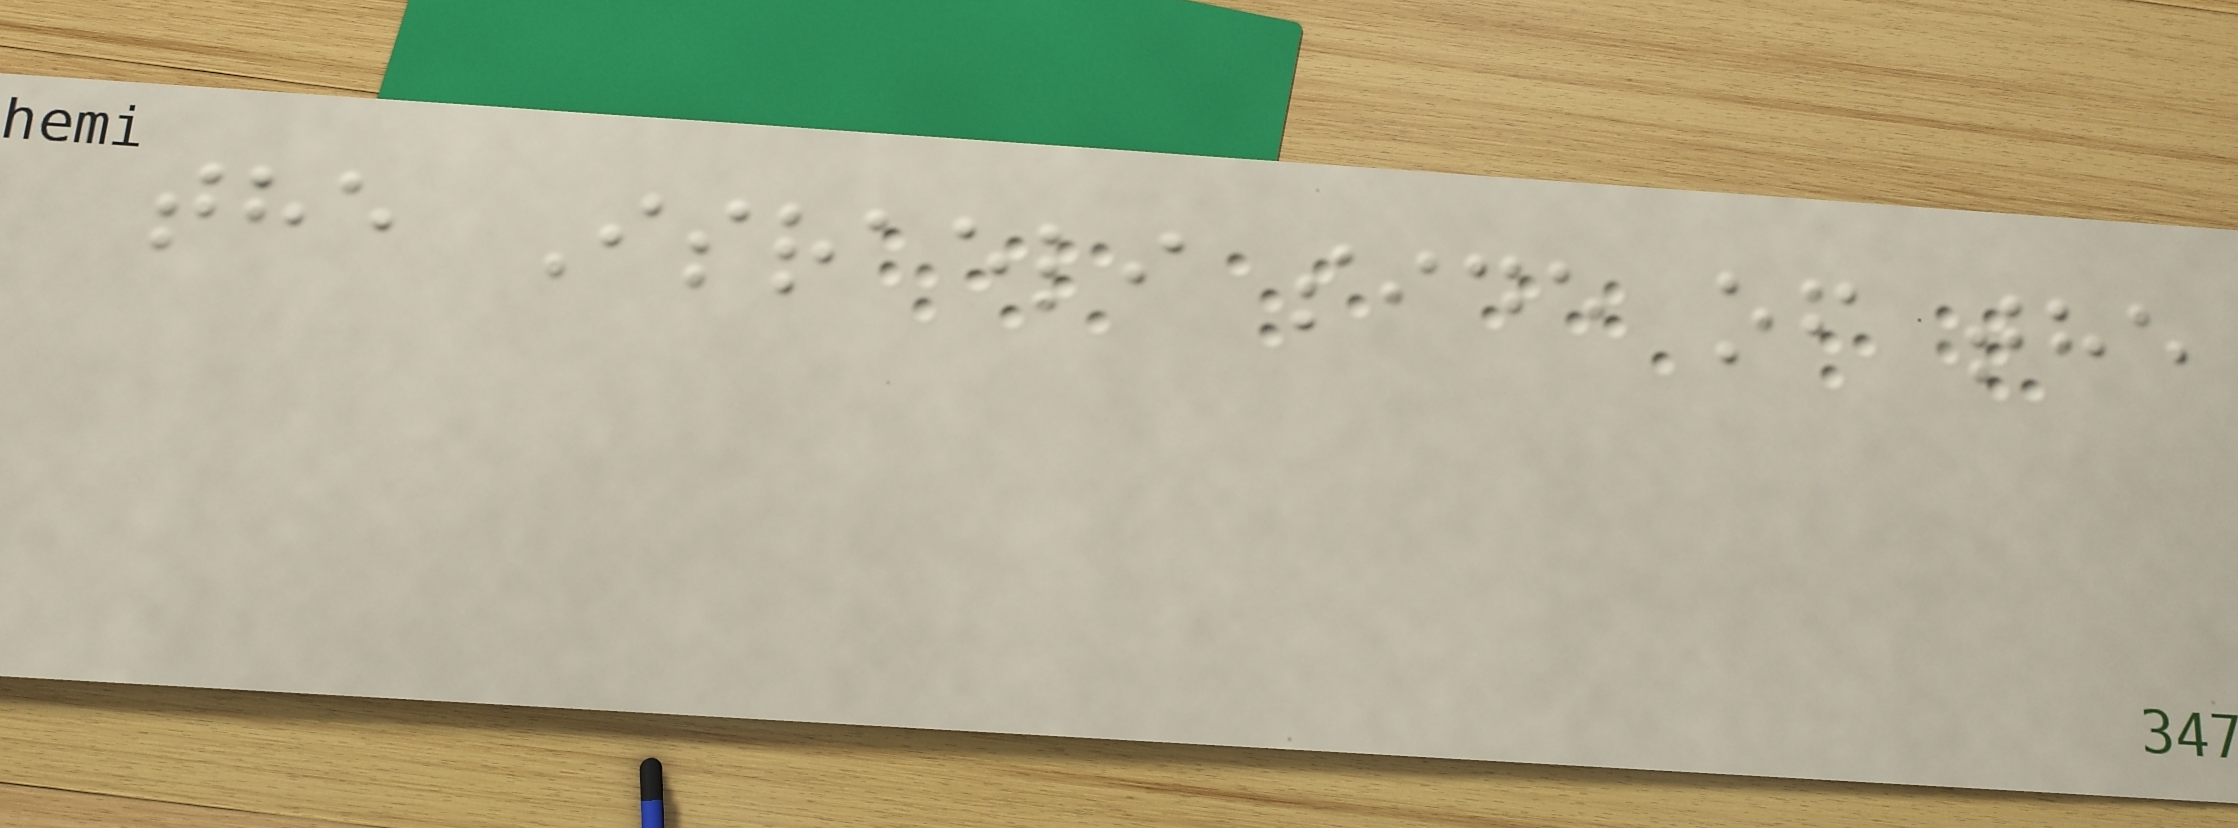the Israeli side of the
